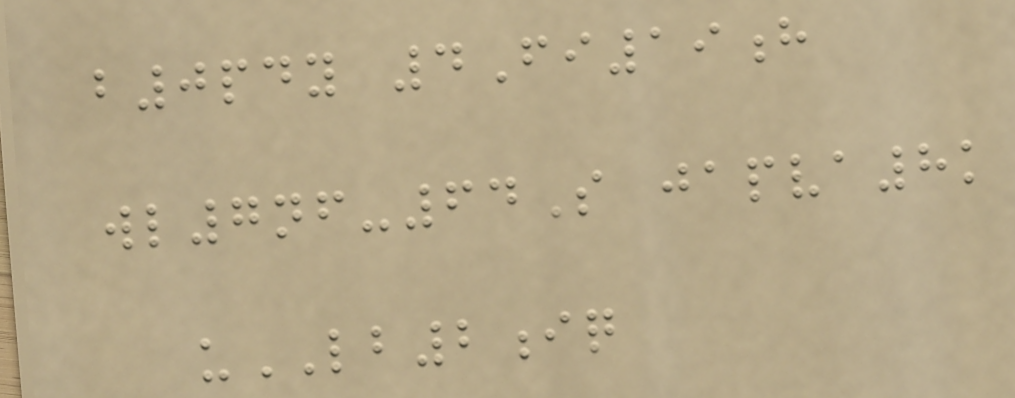b0pdy 4Fi19h
wl7nf-64S japva8k
uLB2iq
